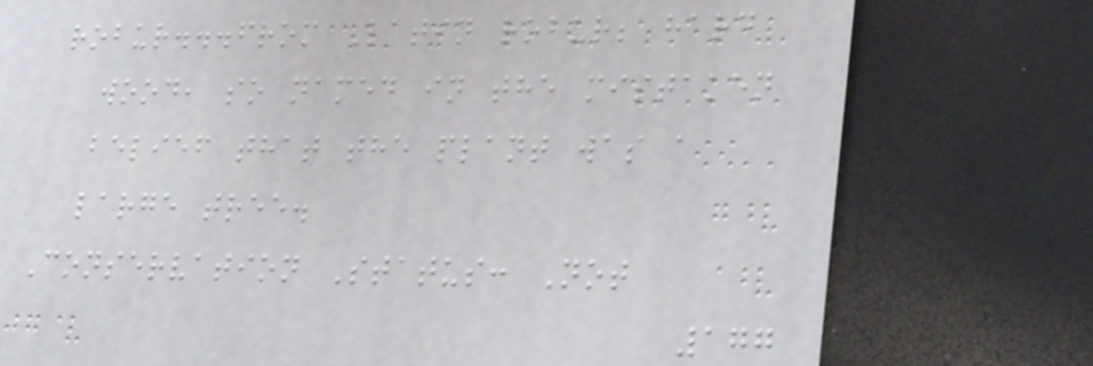robur...from Latin robur; hard
wood, so named in the mistaken
belief that the plant was a
large tree.
Conservation Status: Not
177
